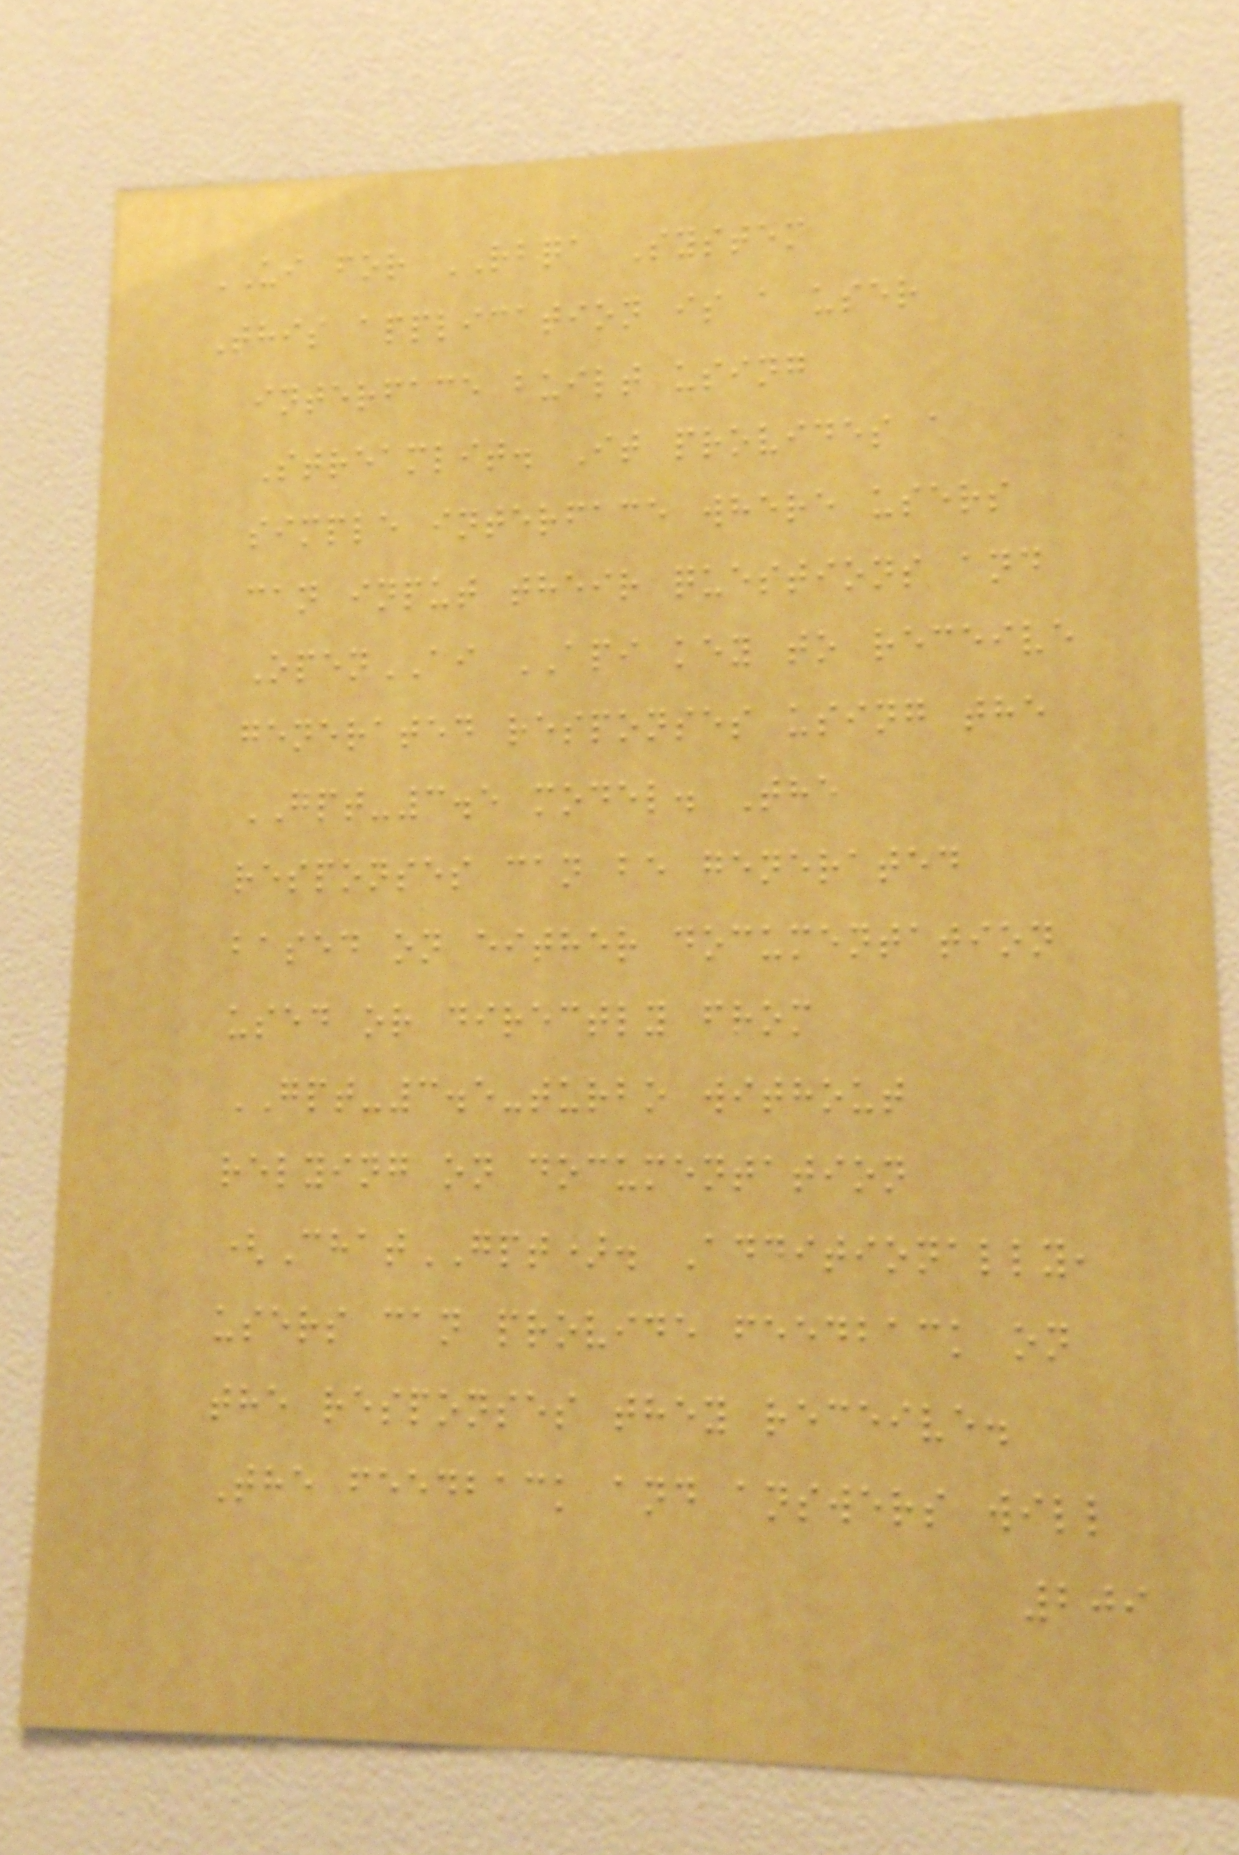UI for RBQA System
This application is a user
interface built using
Streamlit. It provides a
simple interface where users
can input their questions and
OpenAI API key to receive
generated responses using the
GPT-3.5 model. The
responses can be generated
based on either documentation
used or directly from
GPT-3.5-turbo without
relying on documentation
(ChatGPT). Additionally,
users can provide feedback on
the responses they receive.
The feedback and answers will
209
